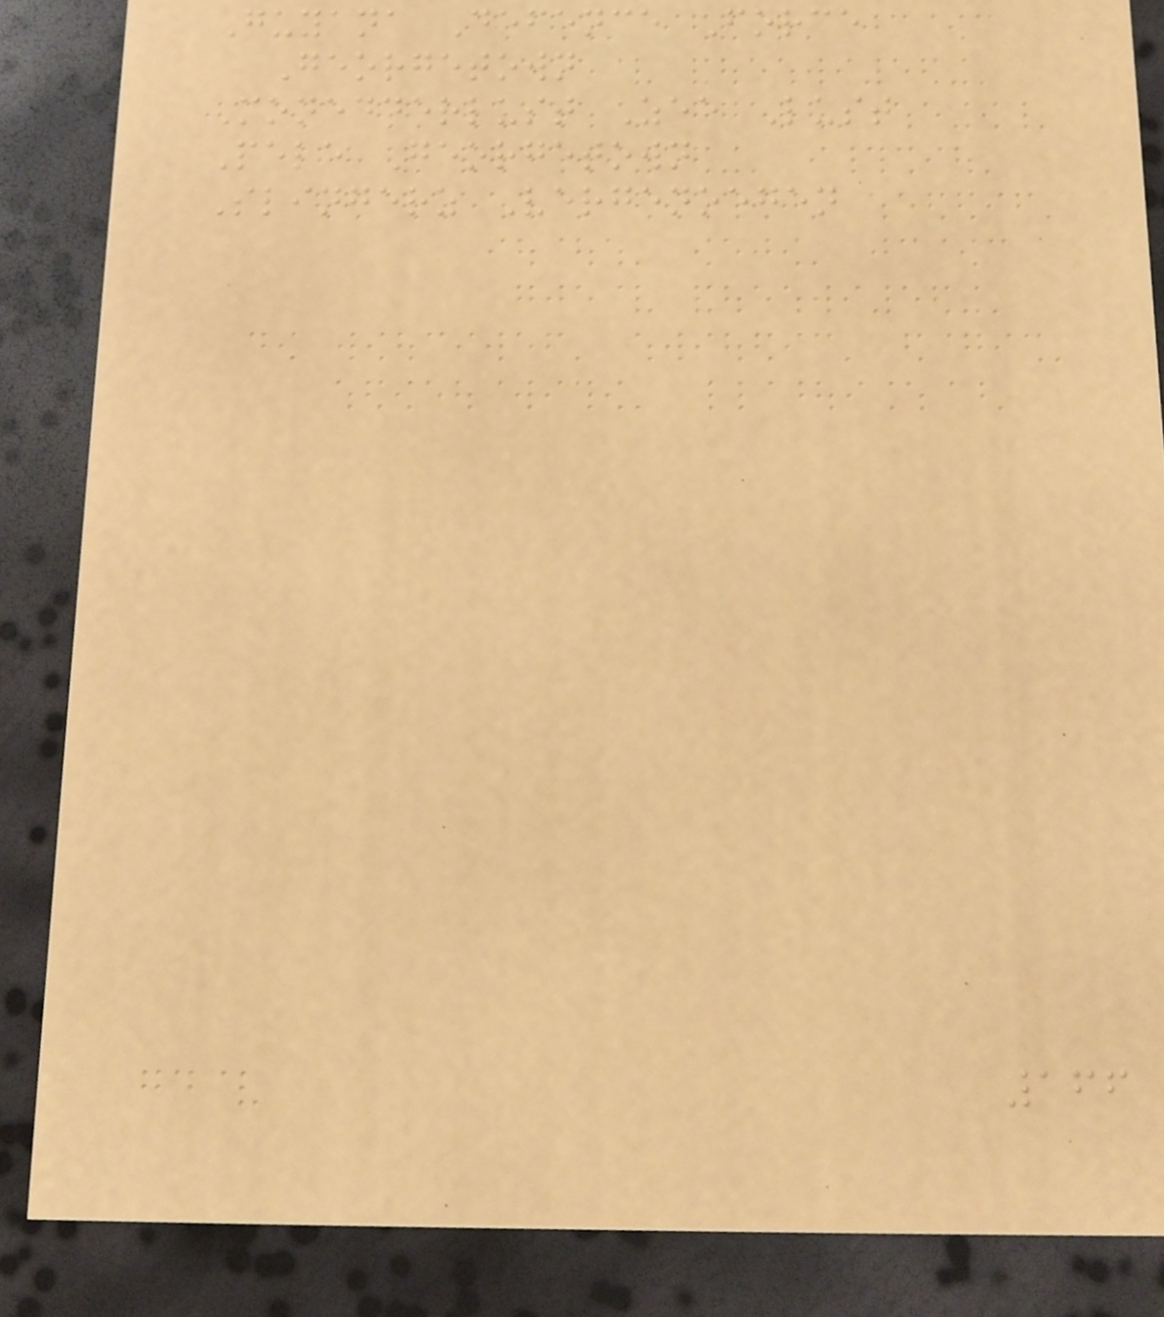Guyana Defence Force
Georgetown
Monedderlust Zee Lust
Pele Georgetown
Slingerz Vergenoegen
166
